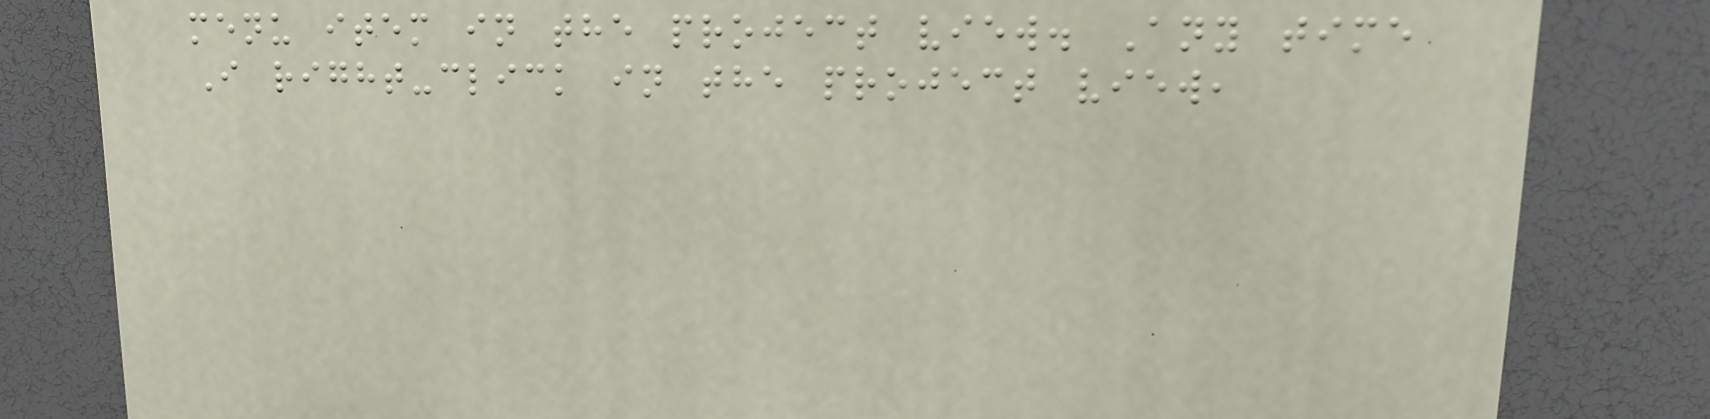menu item in the project view. Any time
I right-click in the project view,
